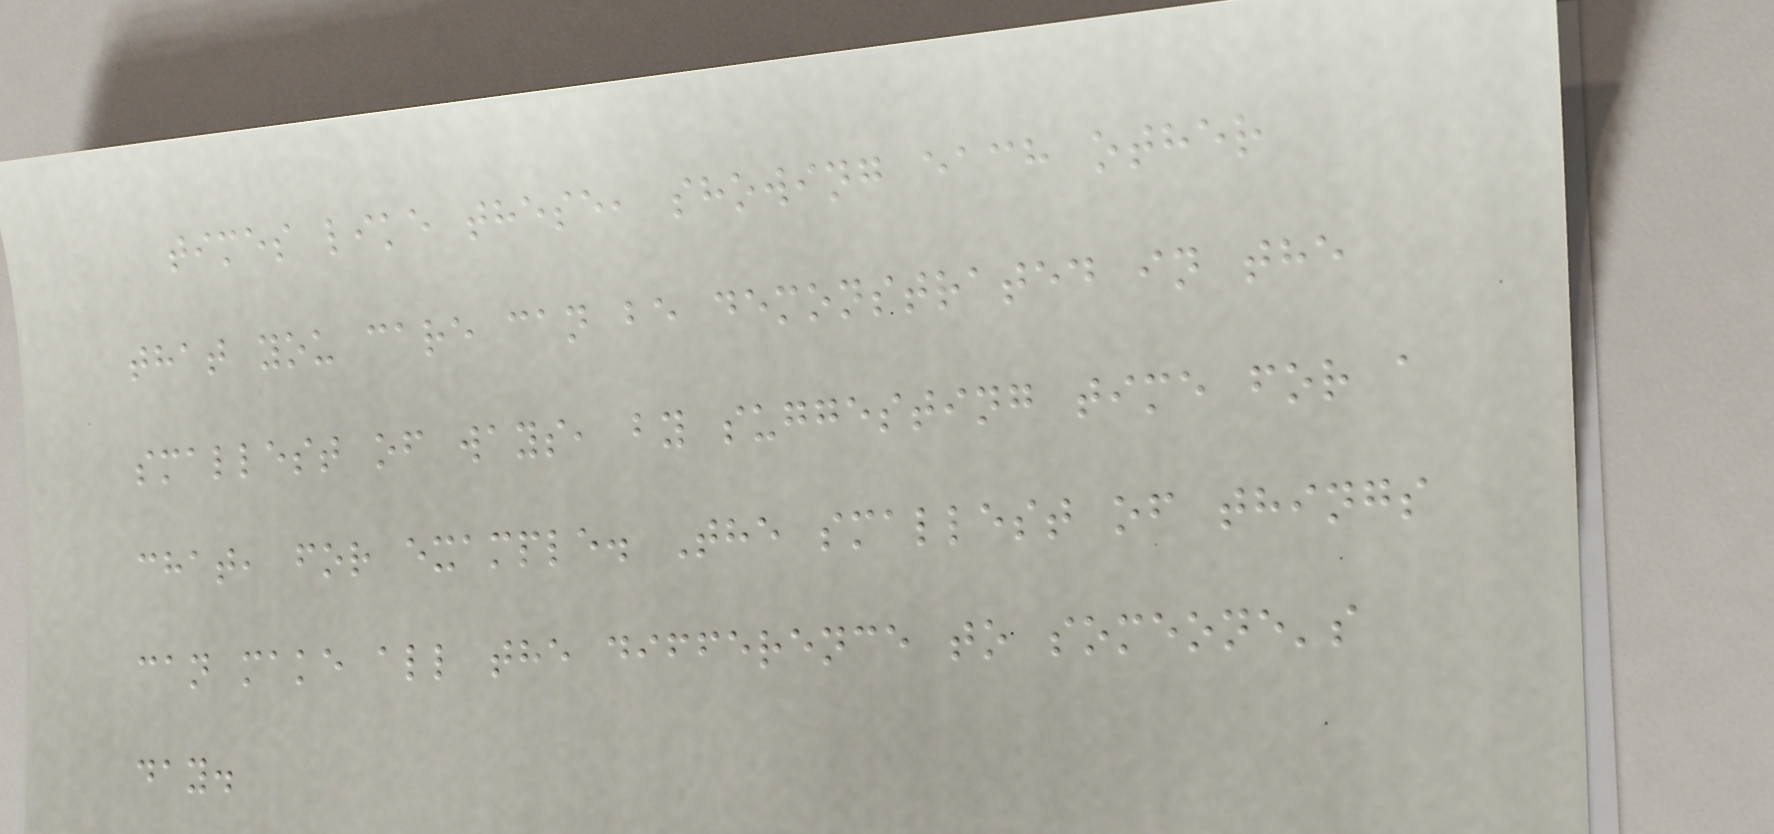times like these, showing each other
that you care can be demonstrated in the
smallest of ways, by suggesting time for a
chat, for example. The smallest of things
can make all the difference to someone's
day.
